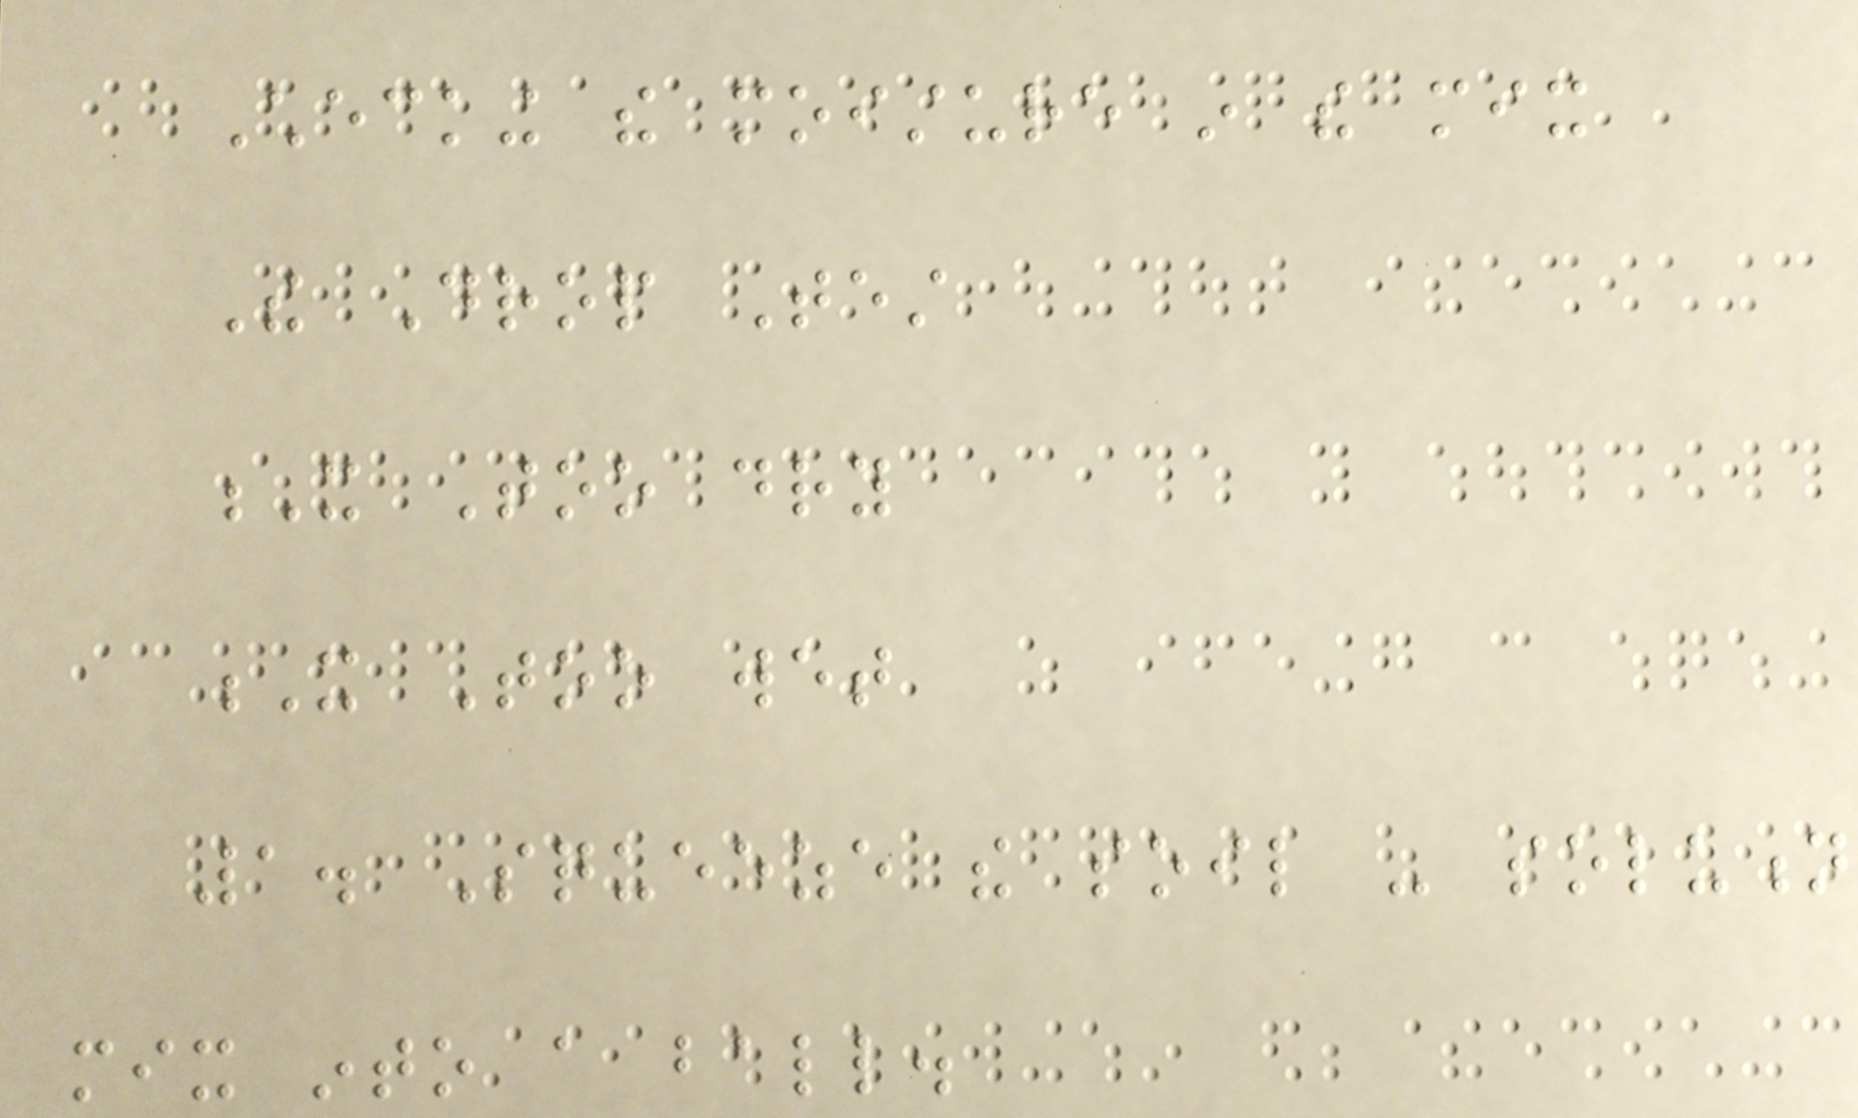Checking the moisture in the mix
The Drop Test
X Too dry
X Too wet
1. Squeeze the soil - solution
mix into a ball.
